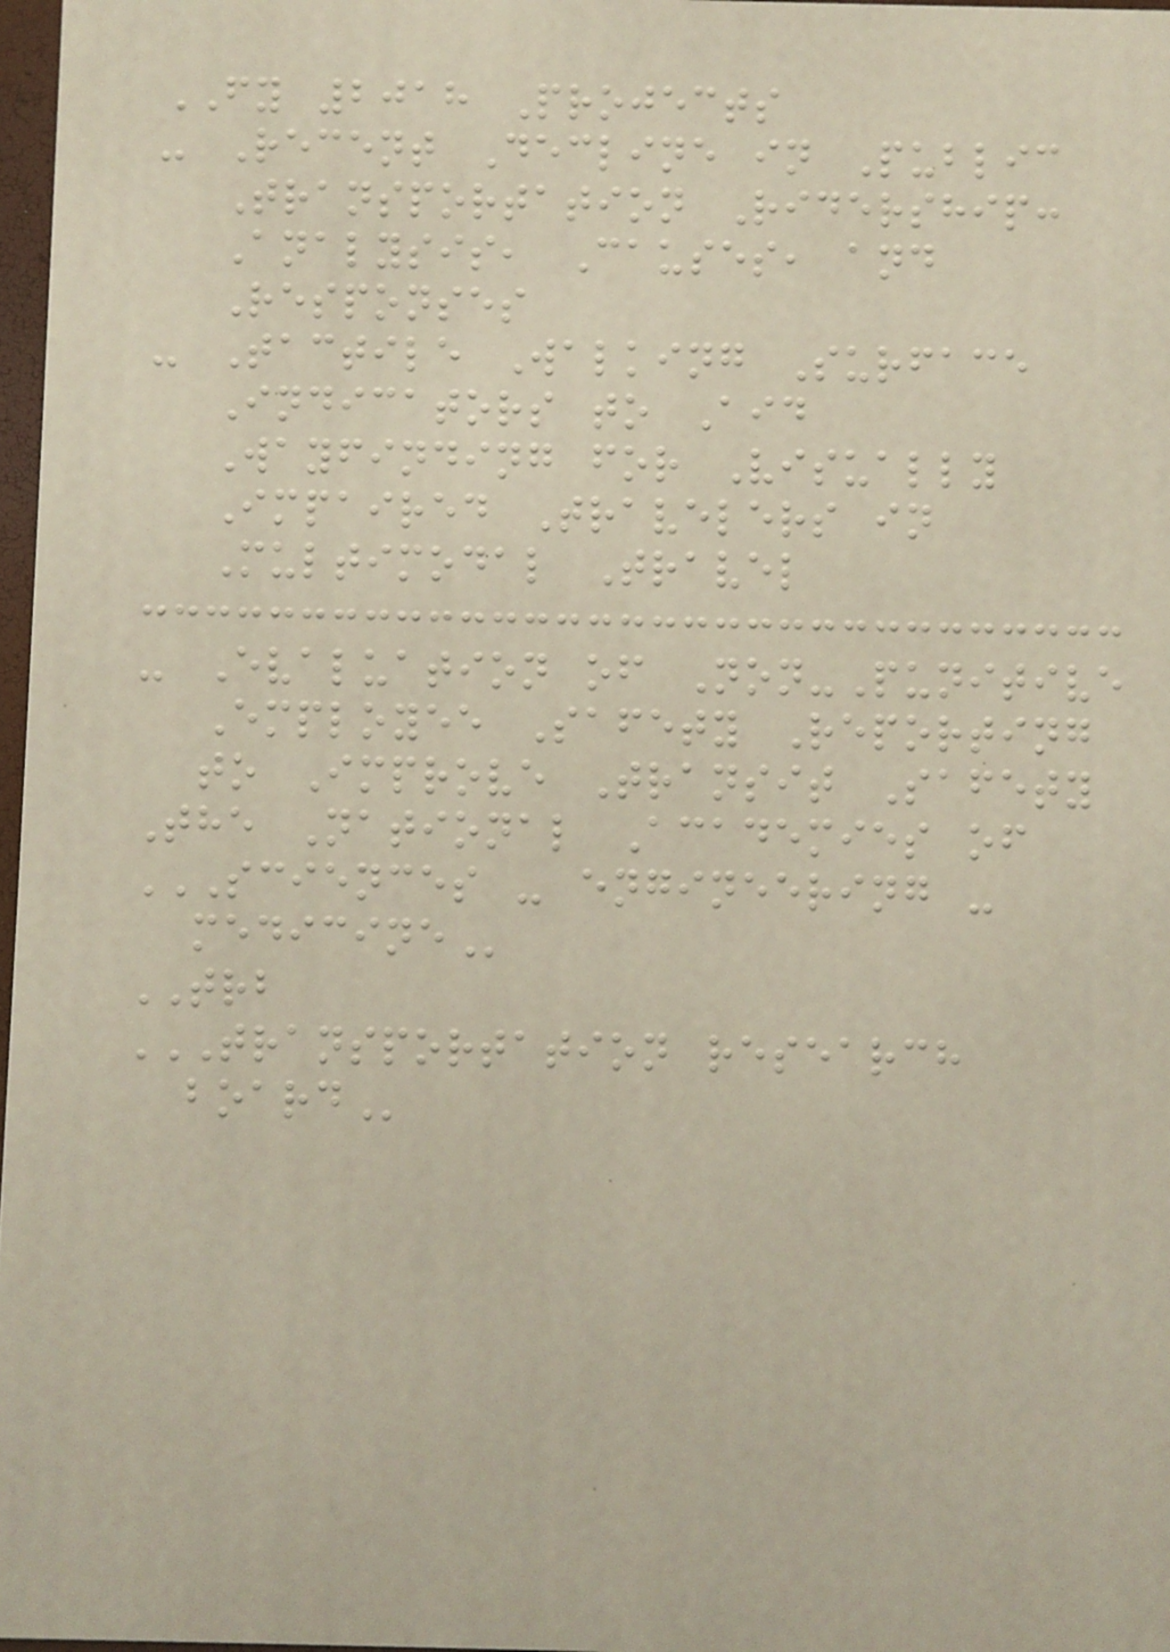FY 2018 Projects
- Recent Decline in Public
Transportation Ridership:
Analysis, Causes, and
Responses
- Tactile Walking Surface
Indicators to Aid
Wayfinding for Visually
Impaired Travelers in
Multimodal Travel
- Evaluation of Non-Punitive
Employee Safety Reporting
to Improve Transit Safety
The National Academies of
SCIENCES - ENGINEERING -
MEDICINE
TRB
TRANSPORTATION RESEARCH
BOARD
